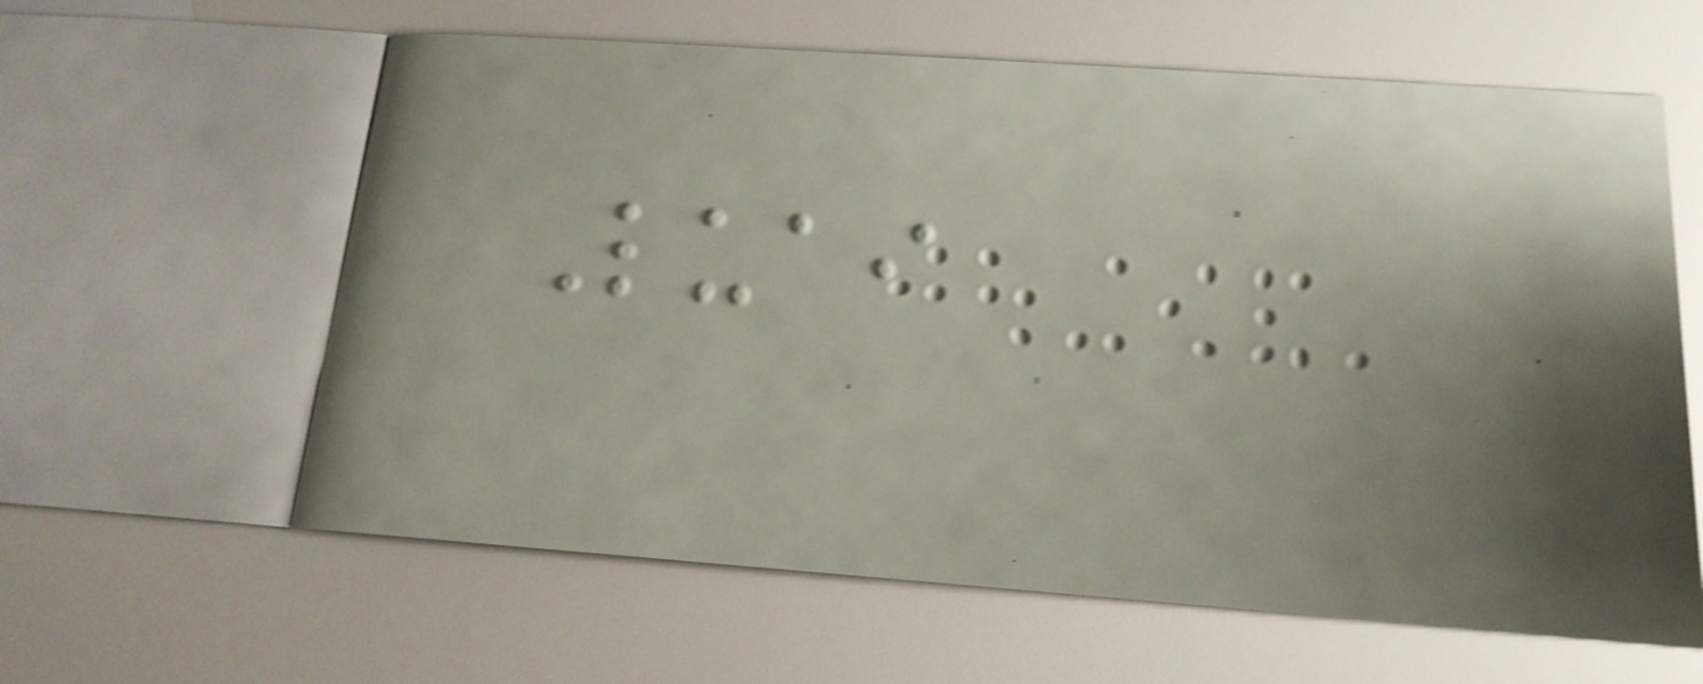Luai
